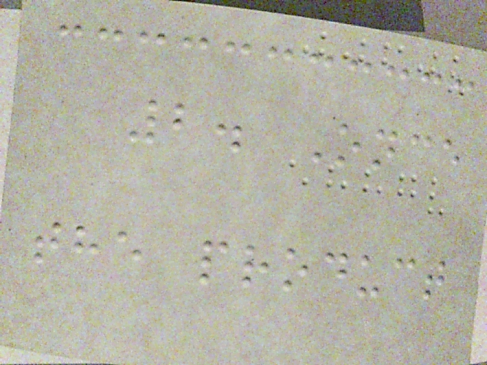2. Once
the product
